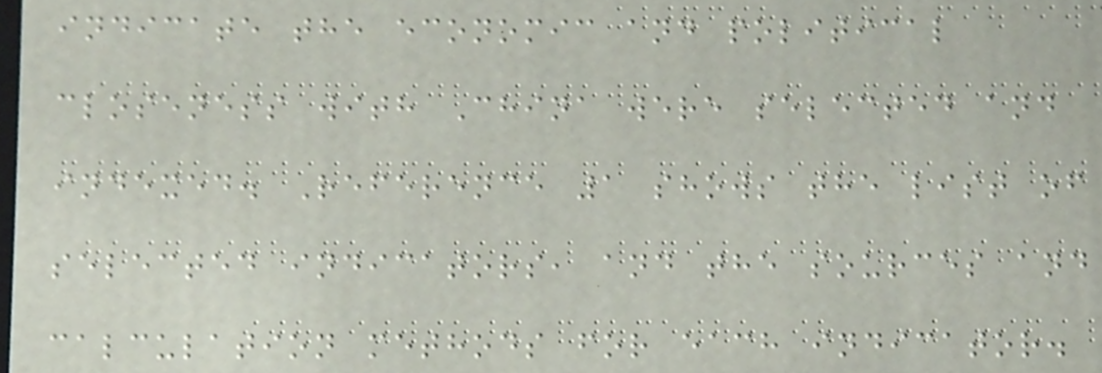indicate the economic and political
closeness with China were selected and
indexed. Reference 1 shows the list of
selected indicators, and the sources and
calculation methods for each indicator.
